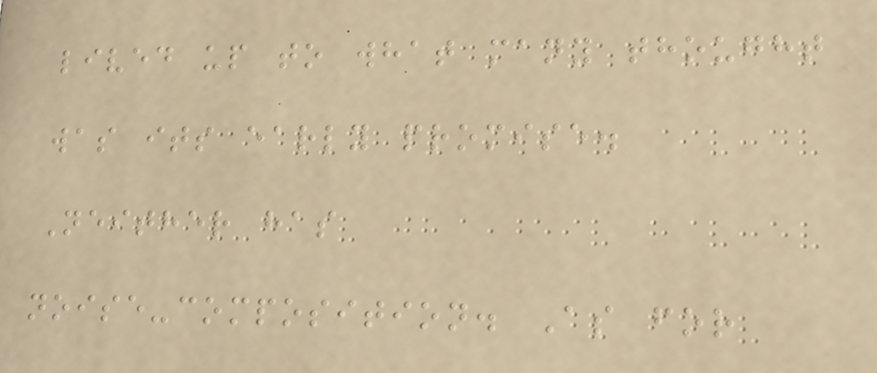lived up to what many thought
was its early promise.
Neither has
noise-composition. As for
